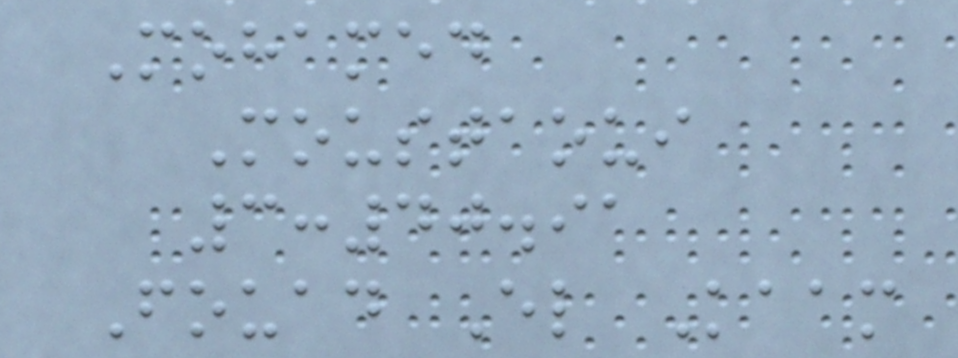Mohamed
Moustaoui
3:40.91
Fouad El Kaam
